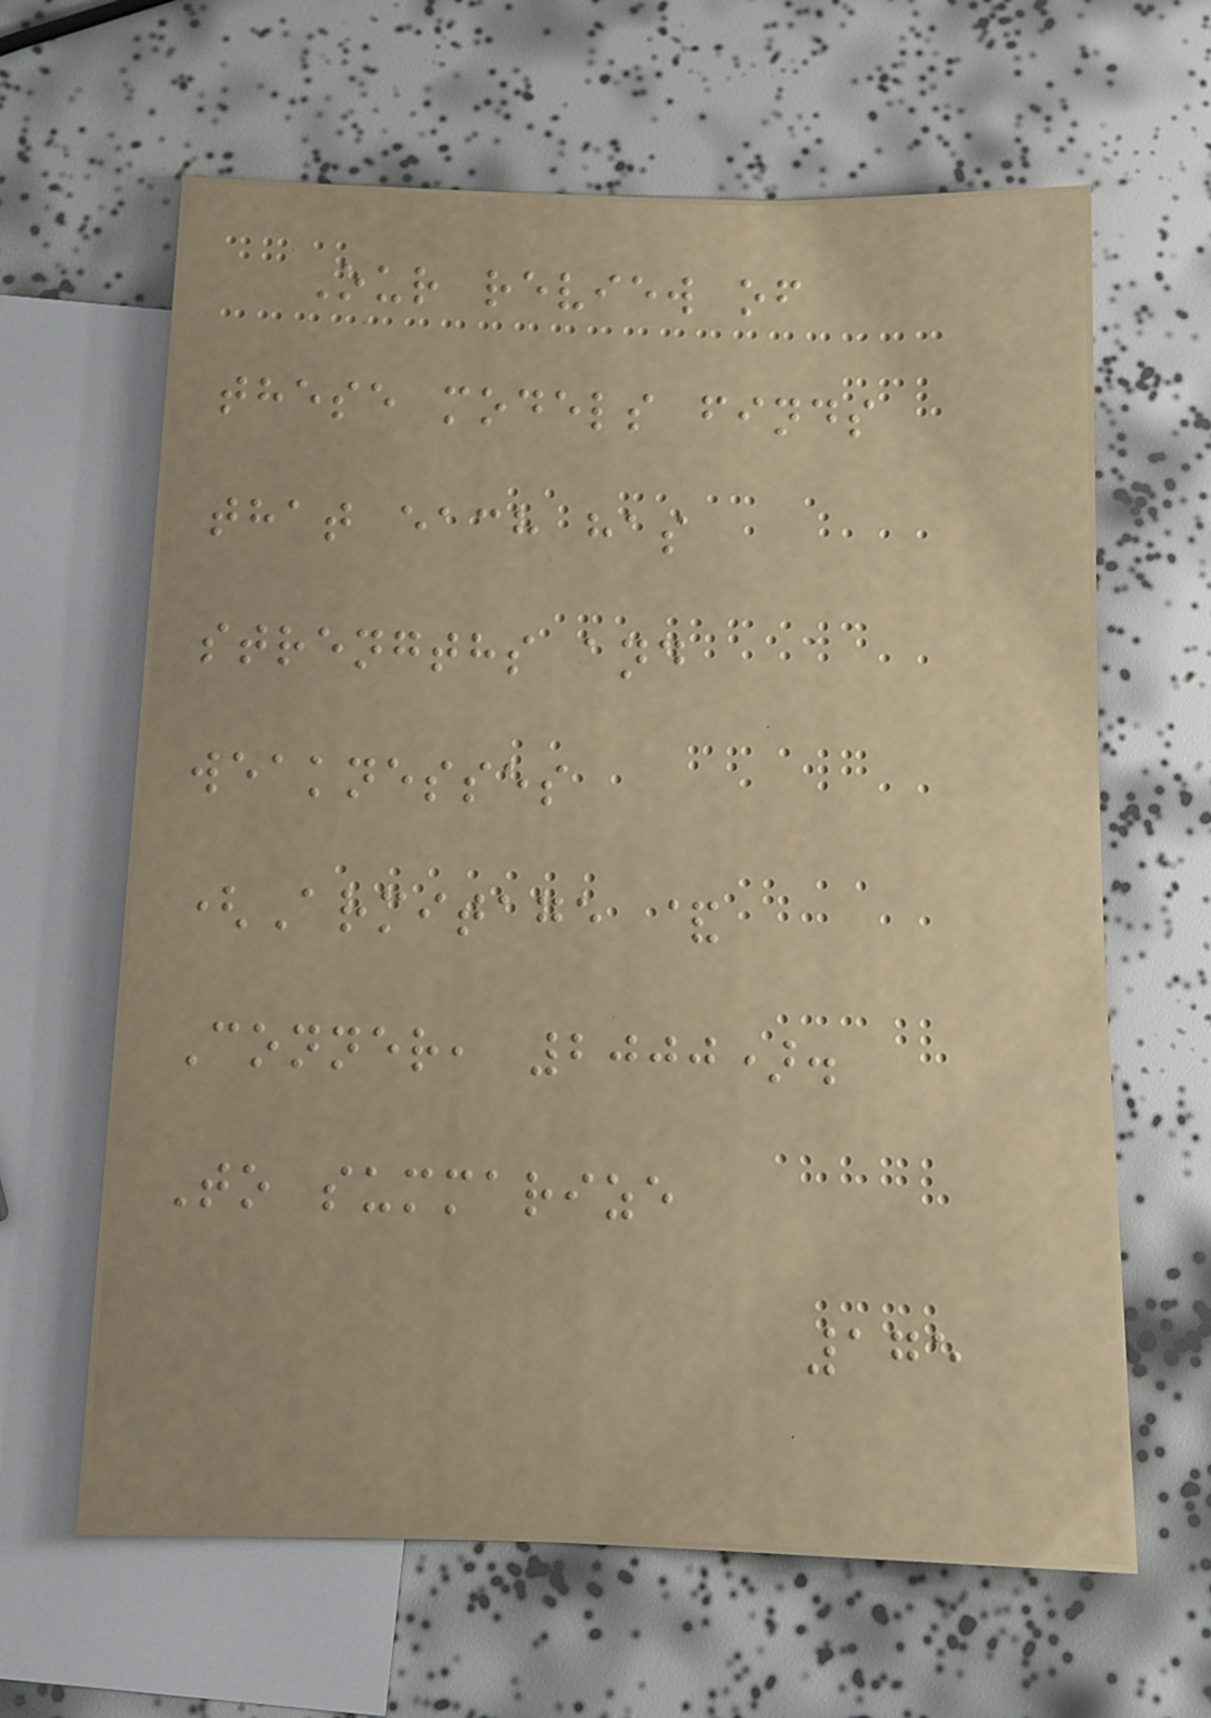Our review of
these models finds
that each has
strengths and
weaknesses
(Armitage &
Conner, 2000).
To summarize
175
